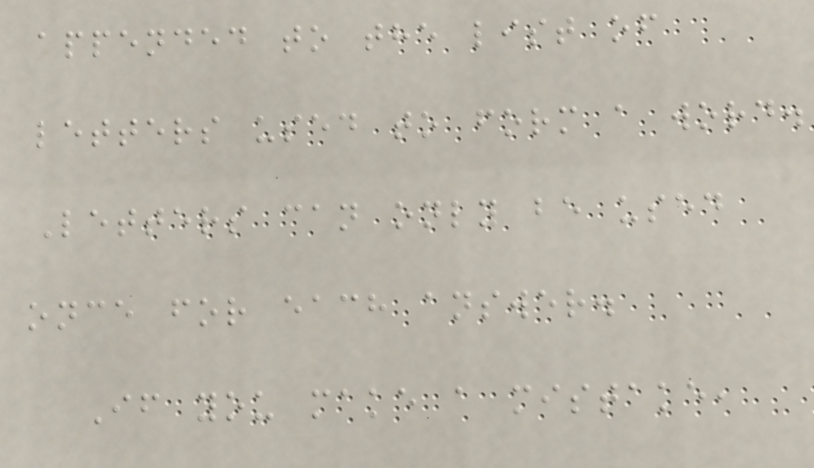appended to the list of
letters used to form a word.
Letters can only be used
once for each answer.
If you make a mistake,
